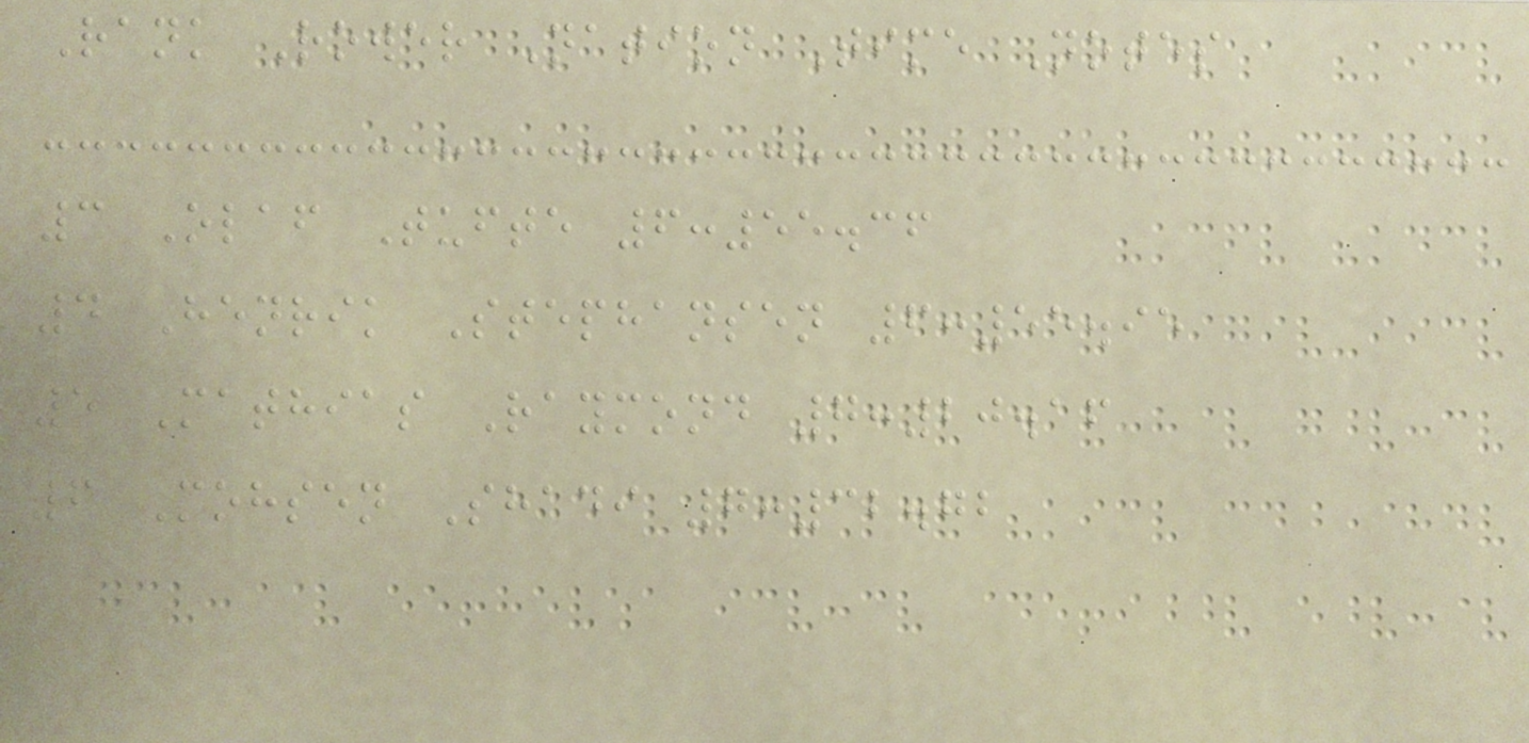Rank Rower Nation Time Notes
3 Olaf Tufte 6:55.36
4 Henrik Stephansen 6:55.95
5 Mathias Raymond 7:20.16
6 Mohsen Shadi 7:32.72
